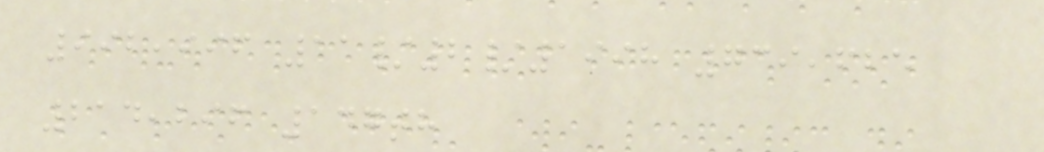992,996 11/2/1998 739,625
214,296 147th
